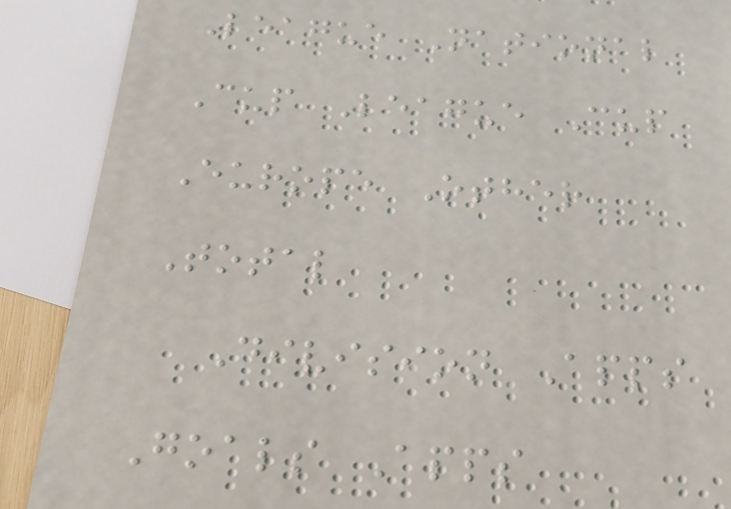League National
Cup League Cup
Europe Other
Total
Division Apps
Goals Apps
